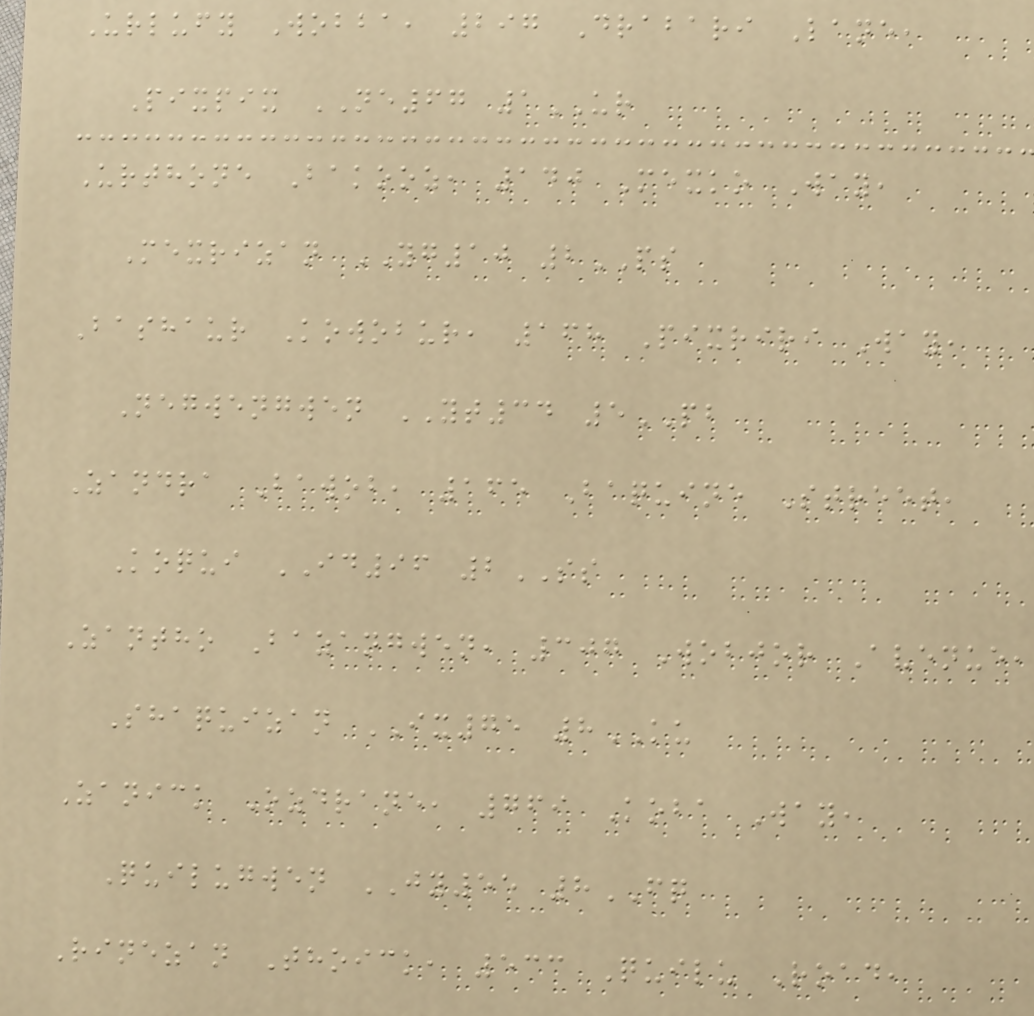Urlufy Wobba, 297 Drabari Lane,
Pixpix NE67 1UR
Urthone Bakooz, 140 Mexko Way,
Mexrizan YG10 2PS
Bashaur Kowobur, 168 Pixriri Way,
Negwengwen YT34 5PB
Zandra Bawob, 165 Baquine Street,
Koqui ID96 2SS
Zantho Bazangwen, 307 Wobjor Avenue,
Shaquizan IX75 8KU
Zanick Ozdrane, 769 Koba Way,
Quilugwen JY55 8FQ
Rinezan Thoick, 533 Quilu Road,
